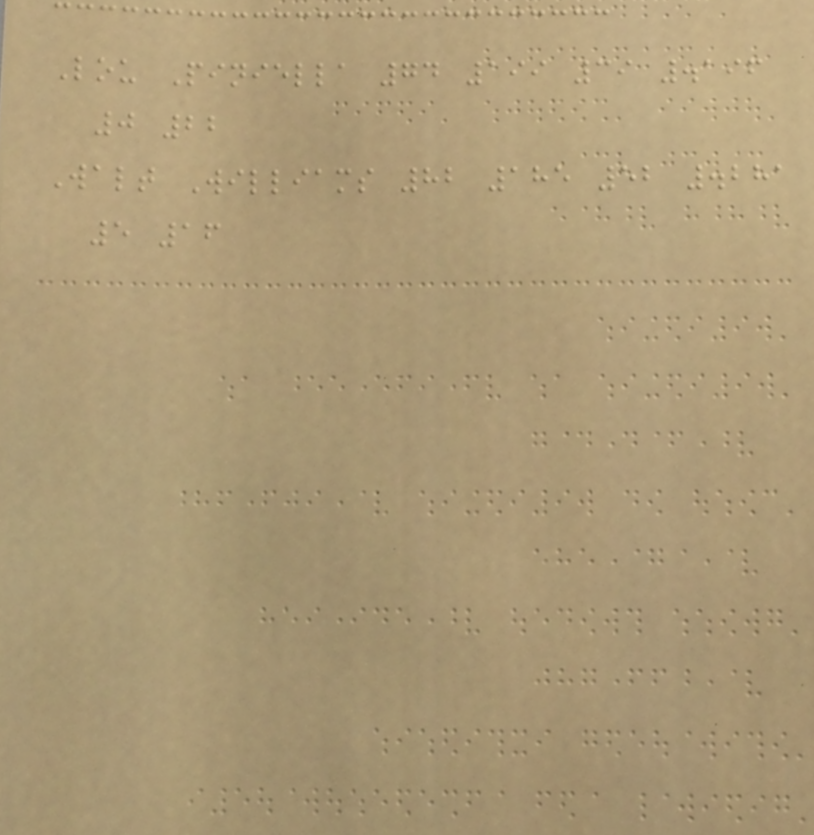Lou Piniella 74 199 39 .196
0 22
Walt Williams 82 185 52 .281
5 16
